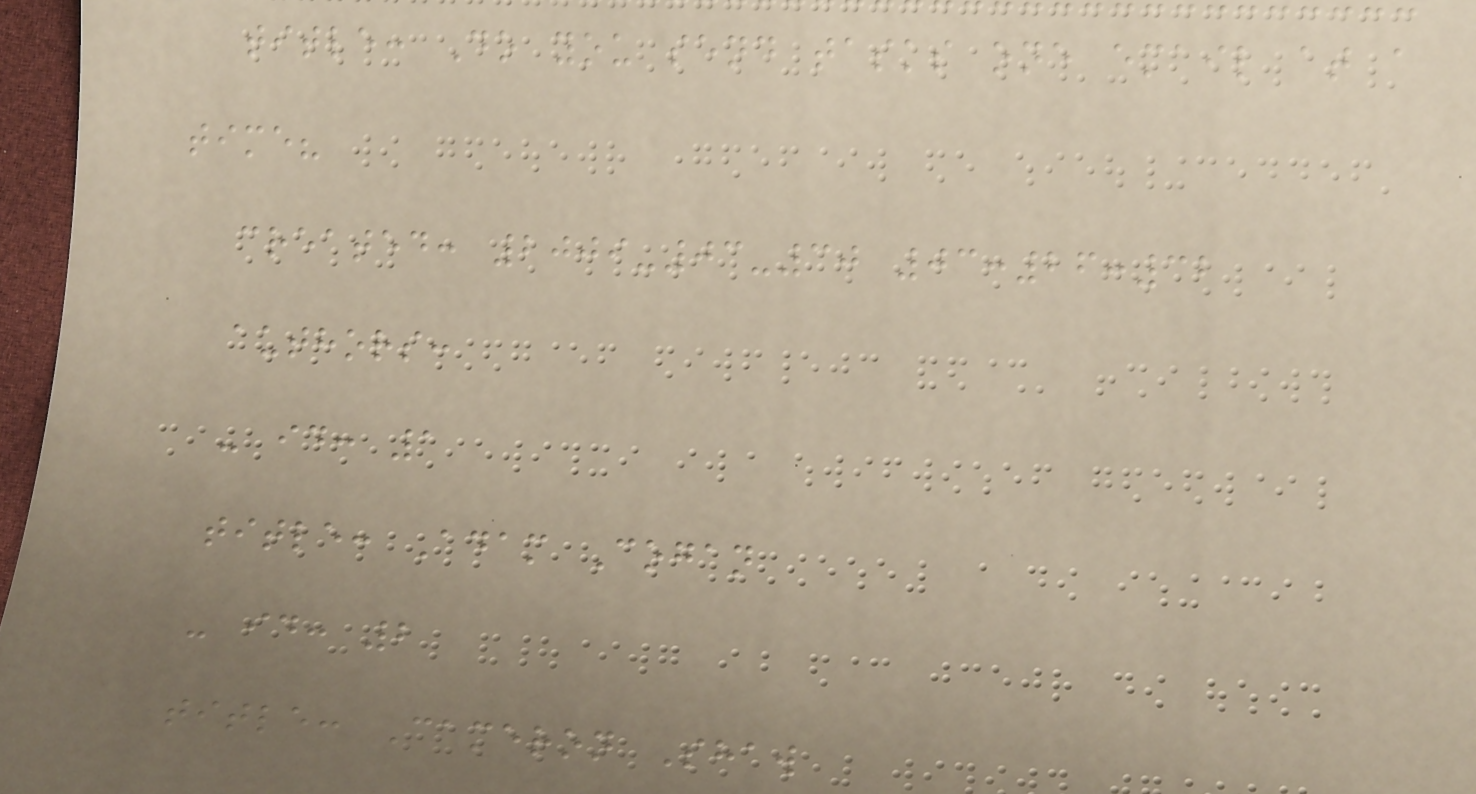title: Do you send tasks one email at a
time?
created: 2009-03-30 03:26:32
authors:
- id: 1
title: Adam Cogan
- id: 2
title: Cameron Shaw
